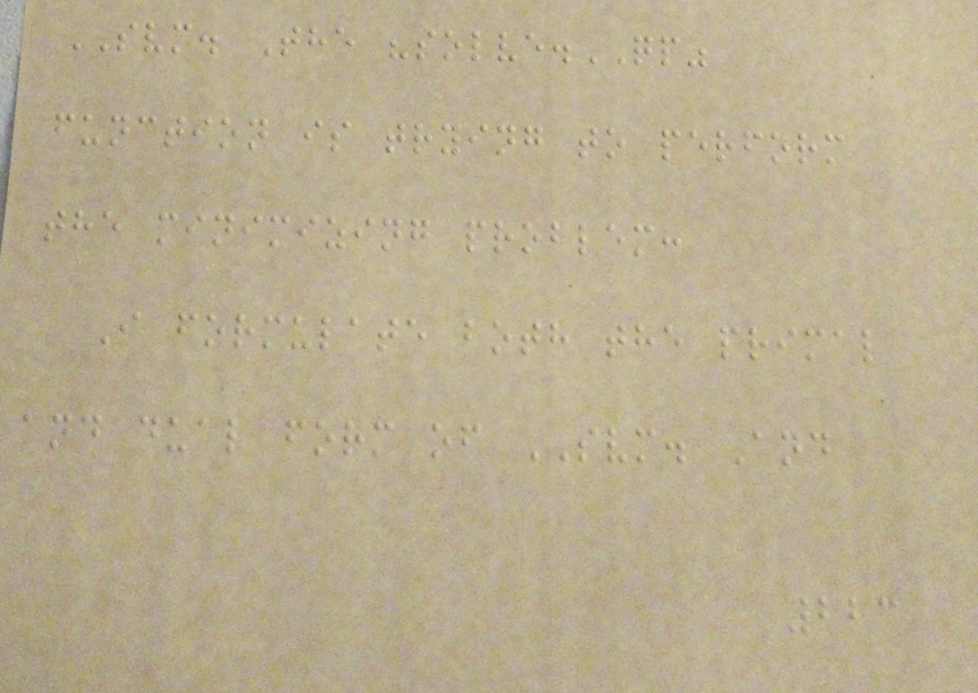SVM. The "solve.QP"
function is trying to perform
the minimizing problem:
I formulate both the primal
and dual form of SVM. And
223
